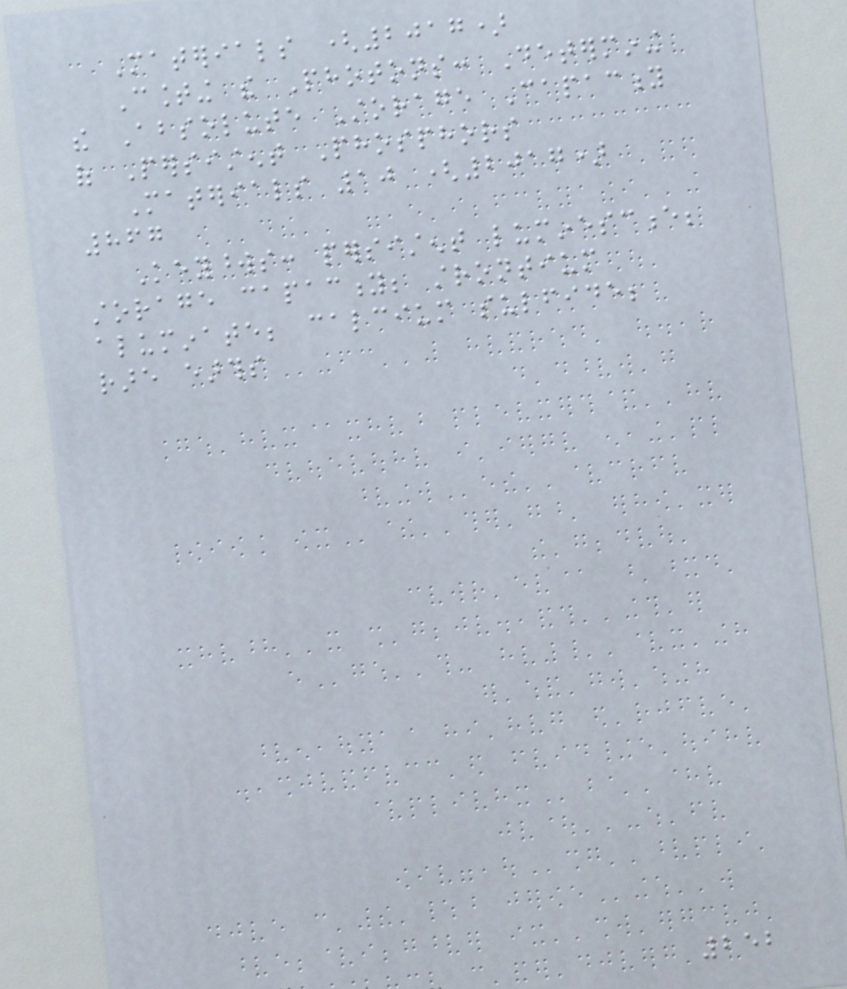Materials (2017)
Counting the Photons: Determining
the Absolute Storage Capacity
of Persistent Phosphors
Materials 10 (2017)
867
Keywords: persistent luminescence;
storage capacity; strontium
aluminate; calcium sulfide;
rare earths
252
